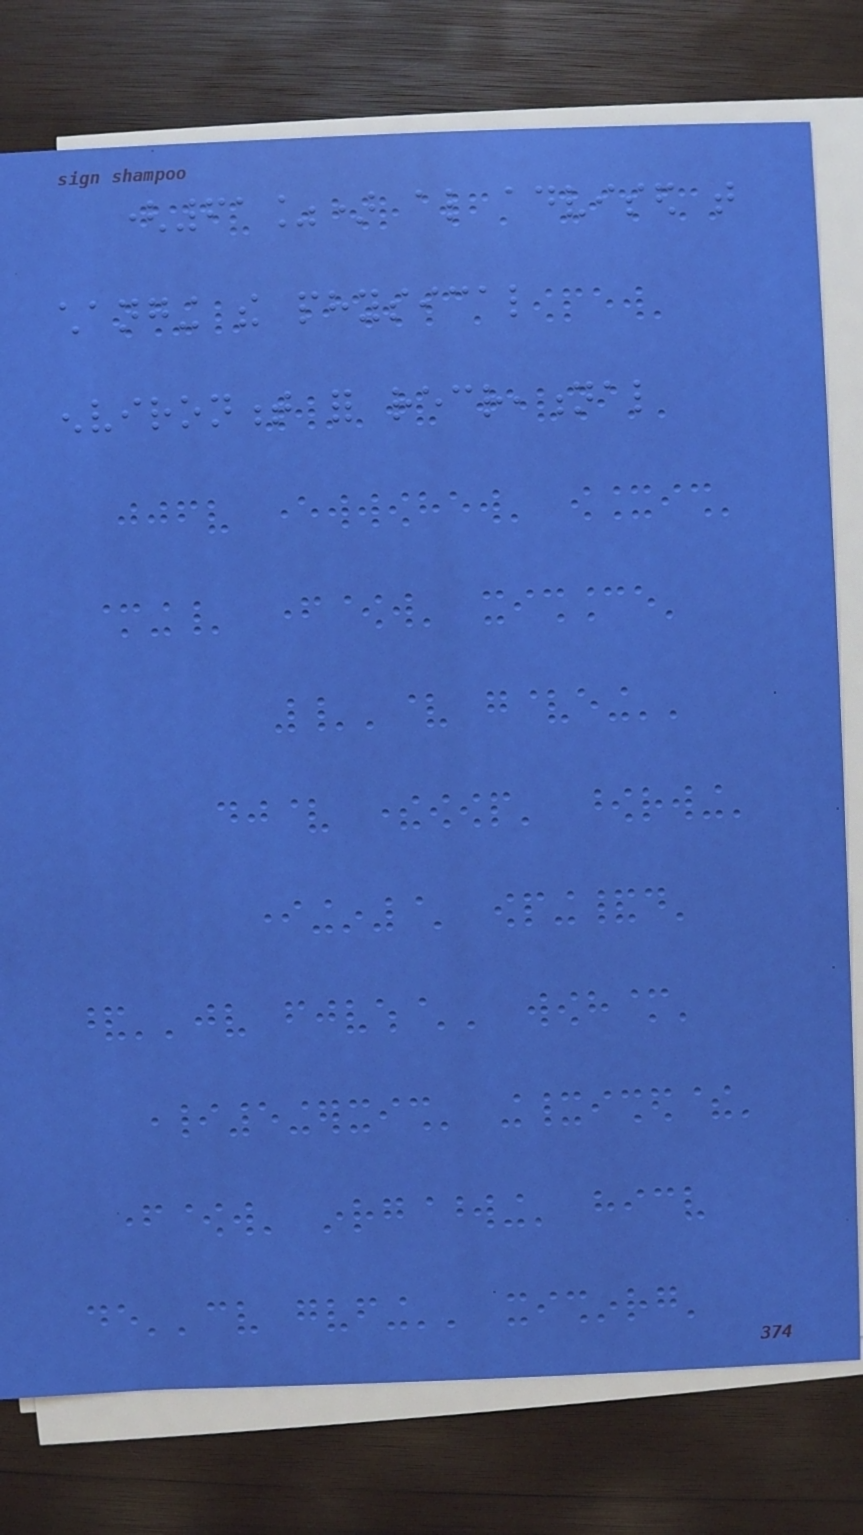(61%) also advised that
changing the physical
environment for recreational
